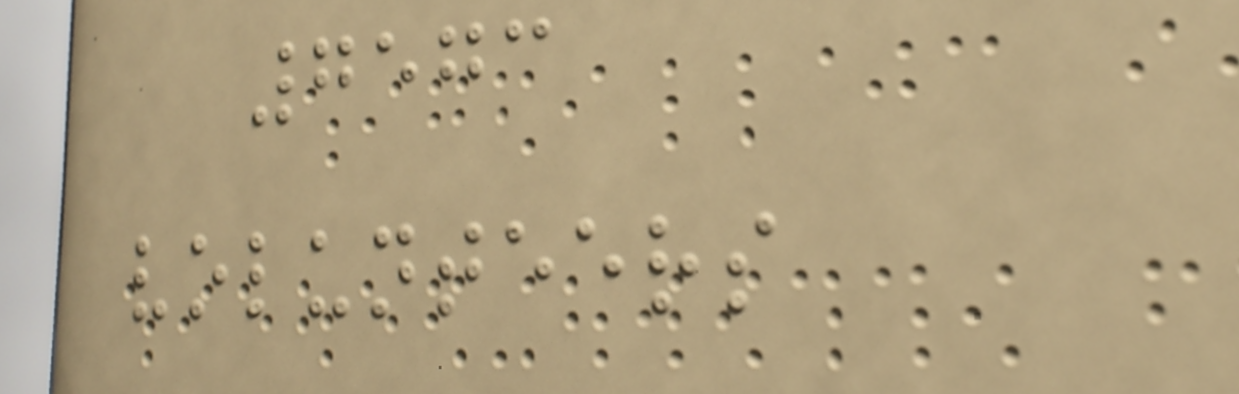7573
volunteers
